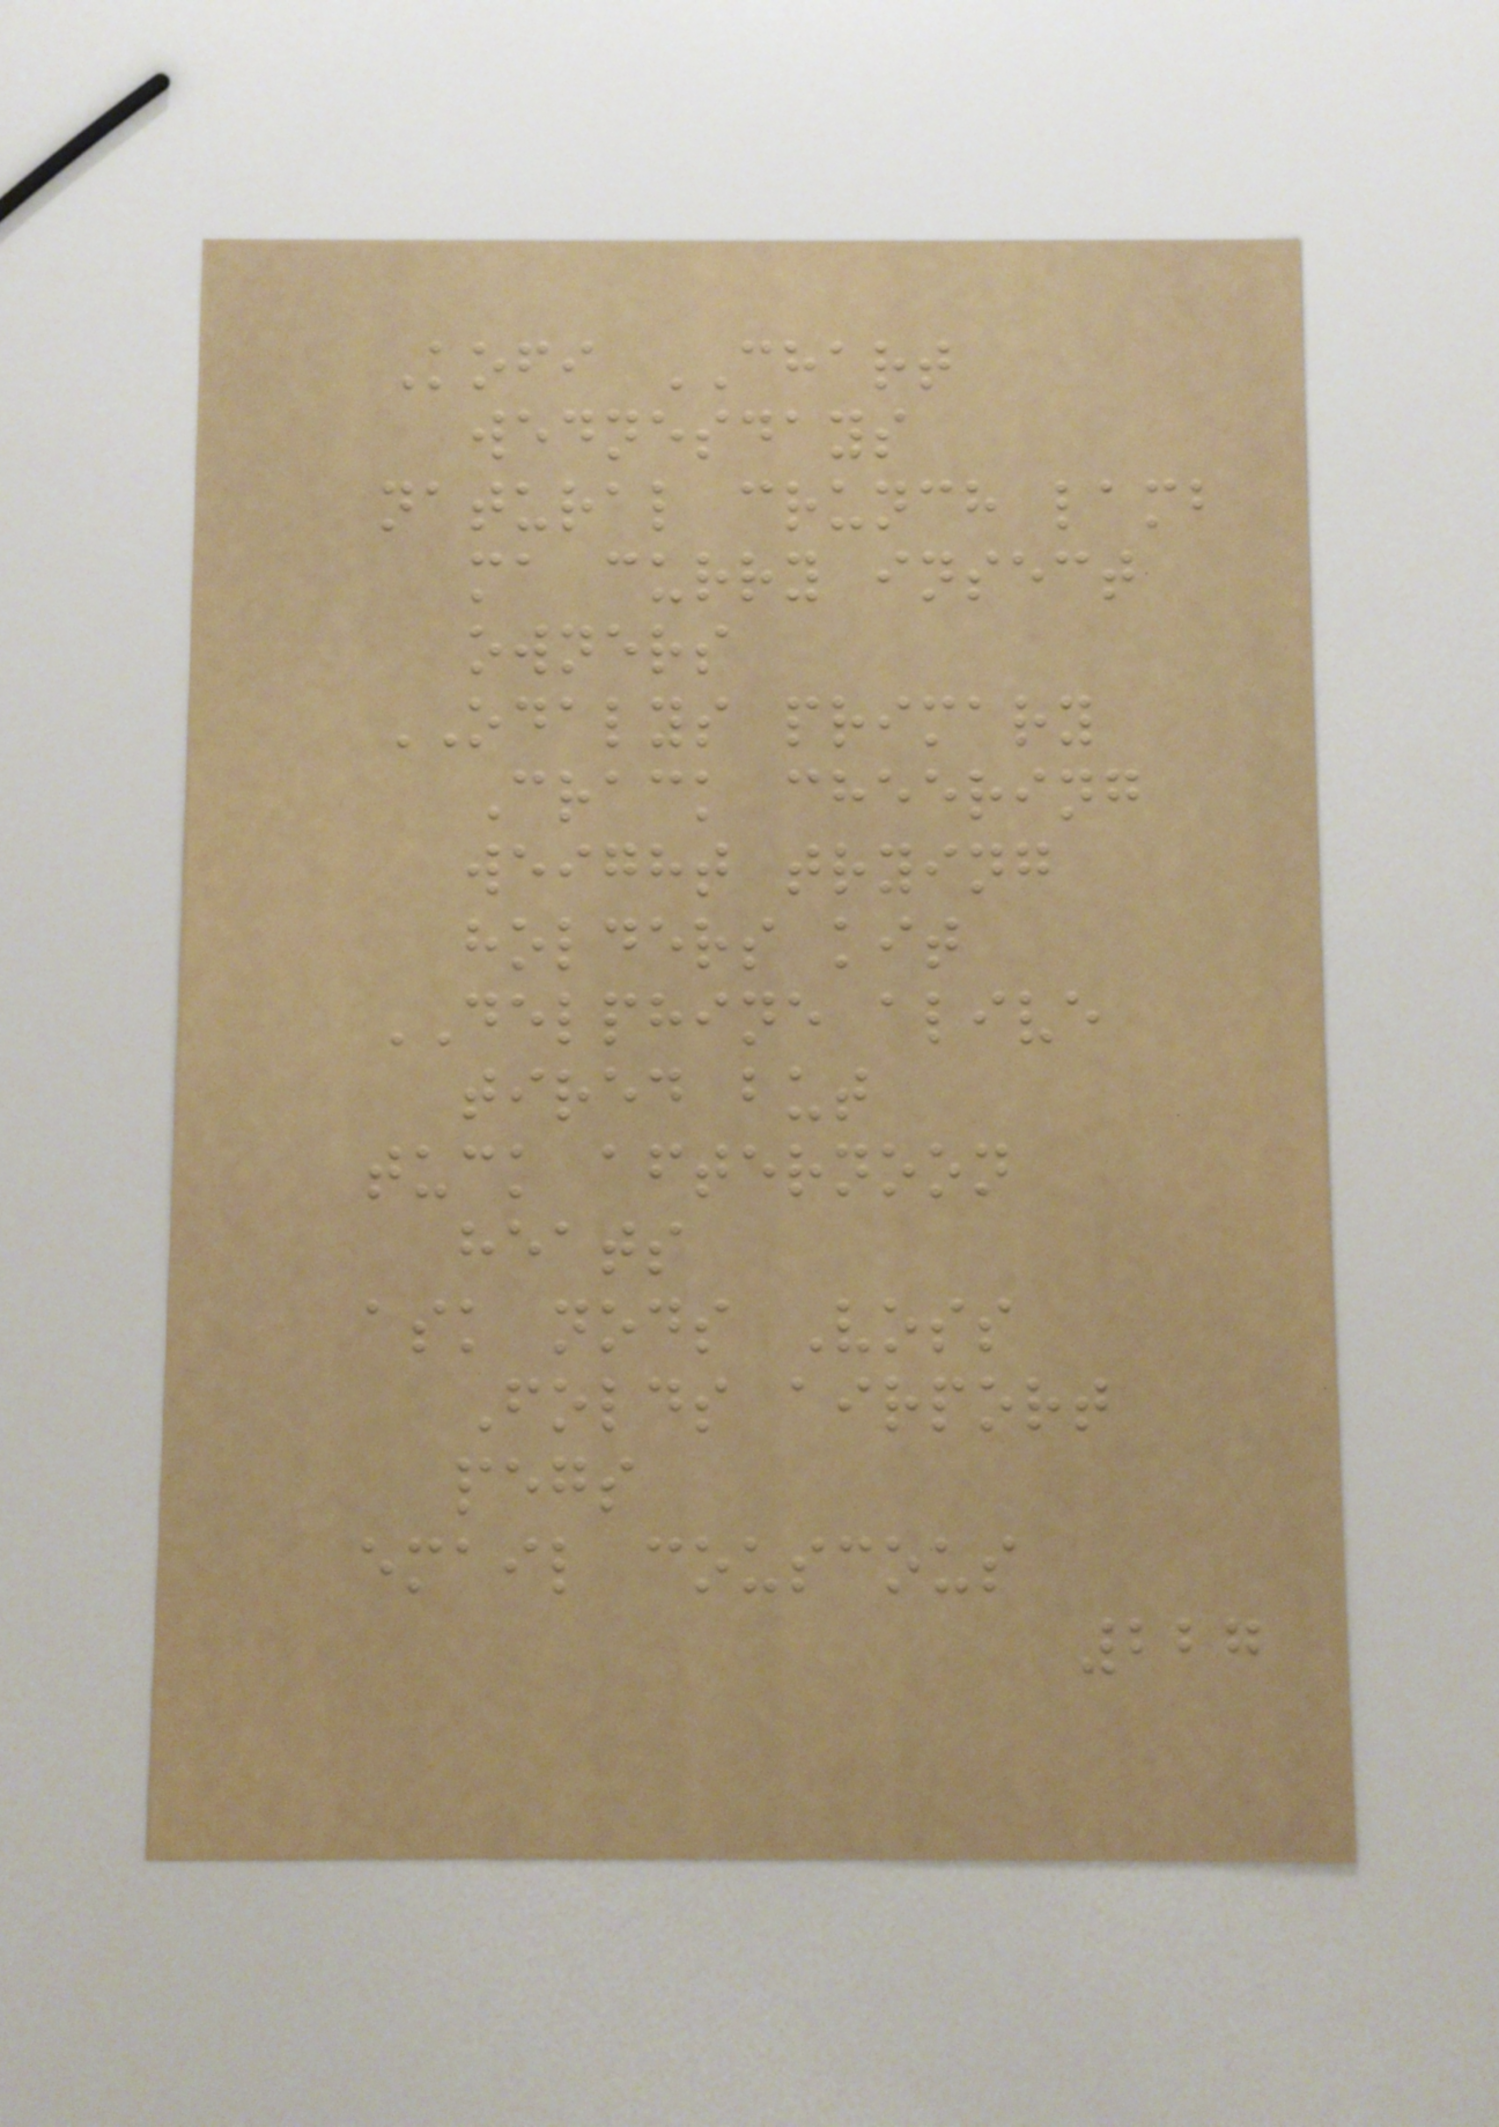Kofi CHART
wednesdays
natural crunch lamb
ma curry insect
owners
ODALYS primary
Crack cheering
weight trying
holders kit
DELPHINE alive
tired but
tuck afternoon
heats
ask nods Voss
Folds airport
pegs
email couscous
227
